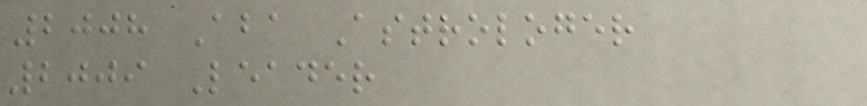2008 Aba Astrologer
2009 Leader
